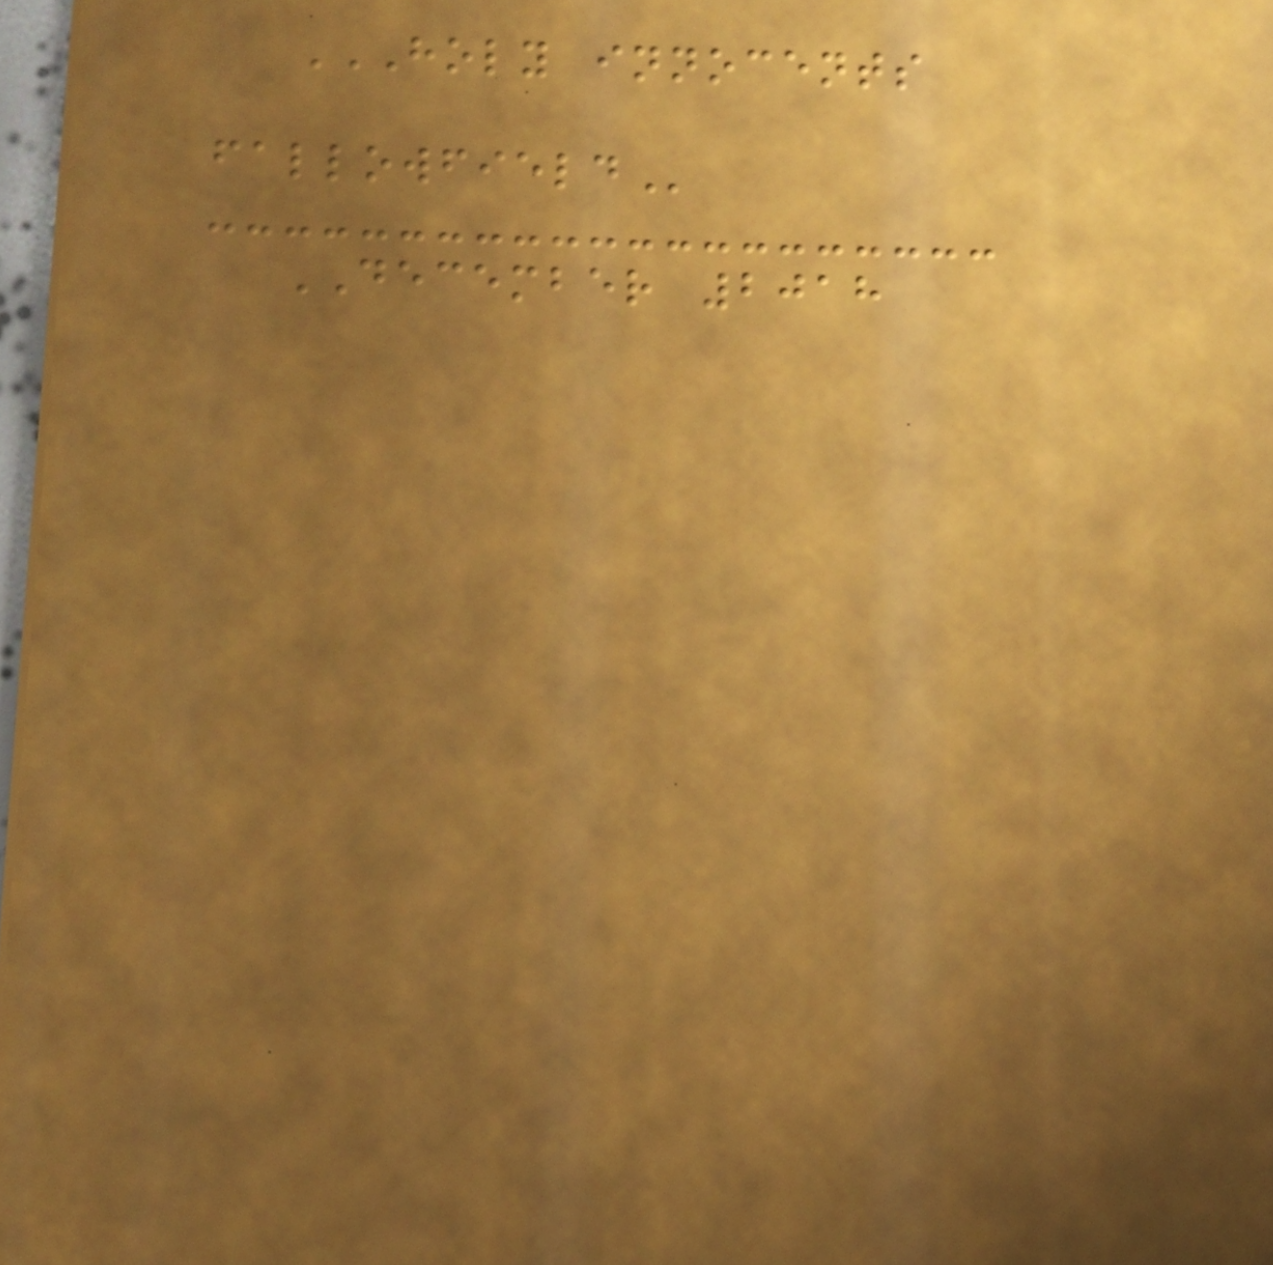HOLY INNOCENTS
FALLOWFIELD
DECEMBER 2018
